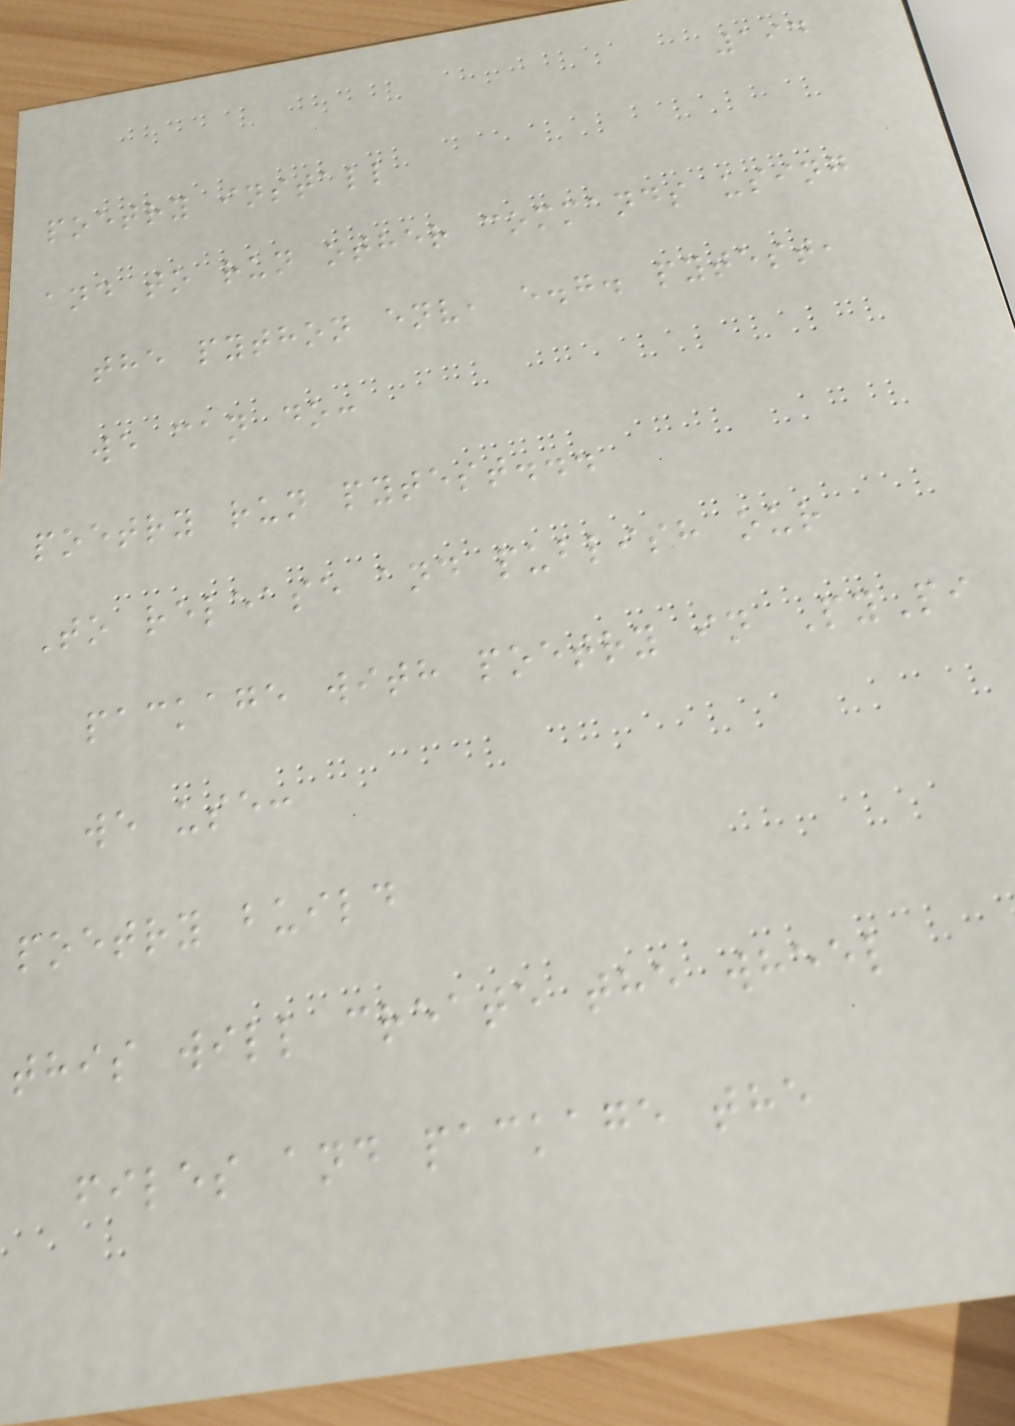194
poetry install
and to run other commands using
the python env, e.g. pytest,
we can do:
poetry run pytest...
To release and publish our
package with poetry in PyPi
we use:
poetry build
this will create the wheel
files and package the
